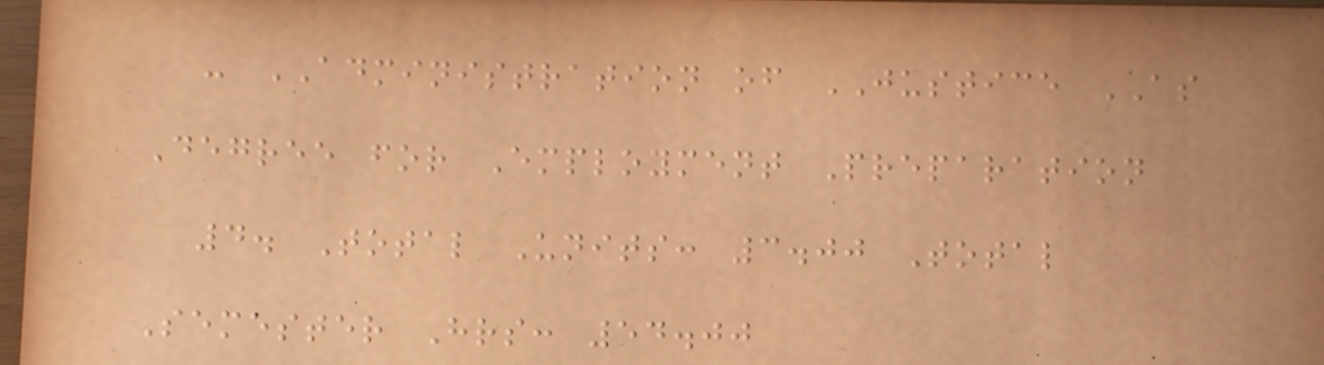- ADMINISTRATION of JUSTICE AS
Degree for Employment Preparation
4. Total Units: 3.00 Total
Semester Hrs: 54.00
